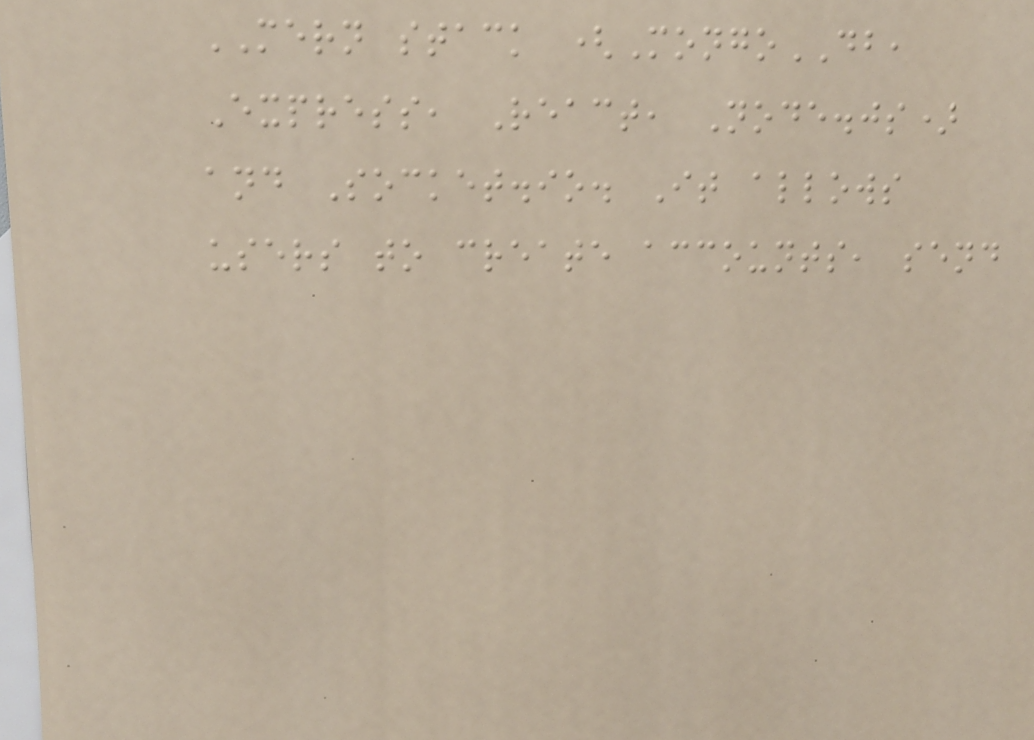MERN stack (MongoDB,
Express, React, Node.js)
and Socket.io. It allows
users to create accounts, send
